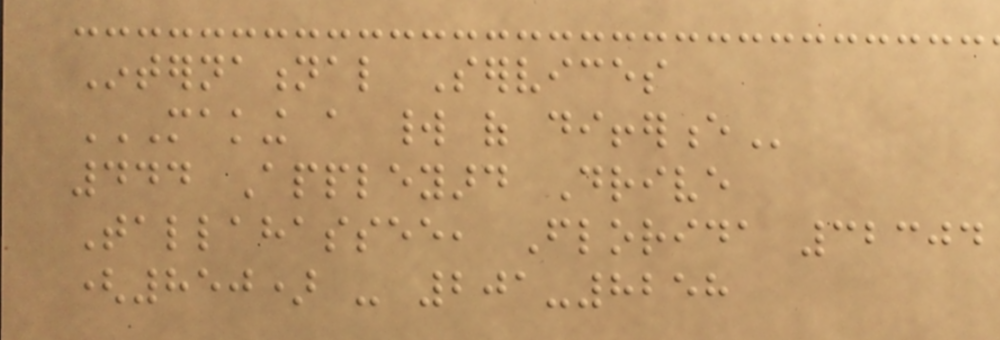International Services
MAKING A WORLD OF DIFFERENCE
444 Appleyard Drive
Tallahassee, Florida 32304
(850) - 201-8258
